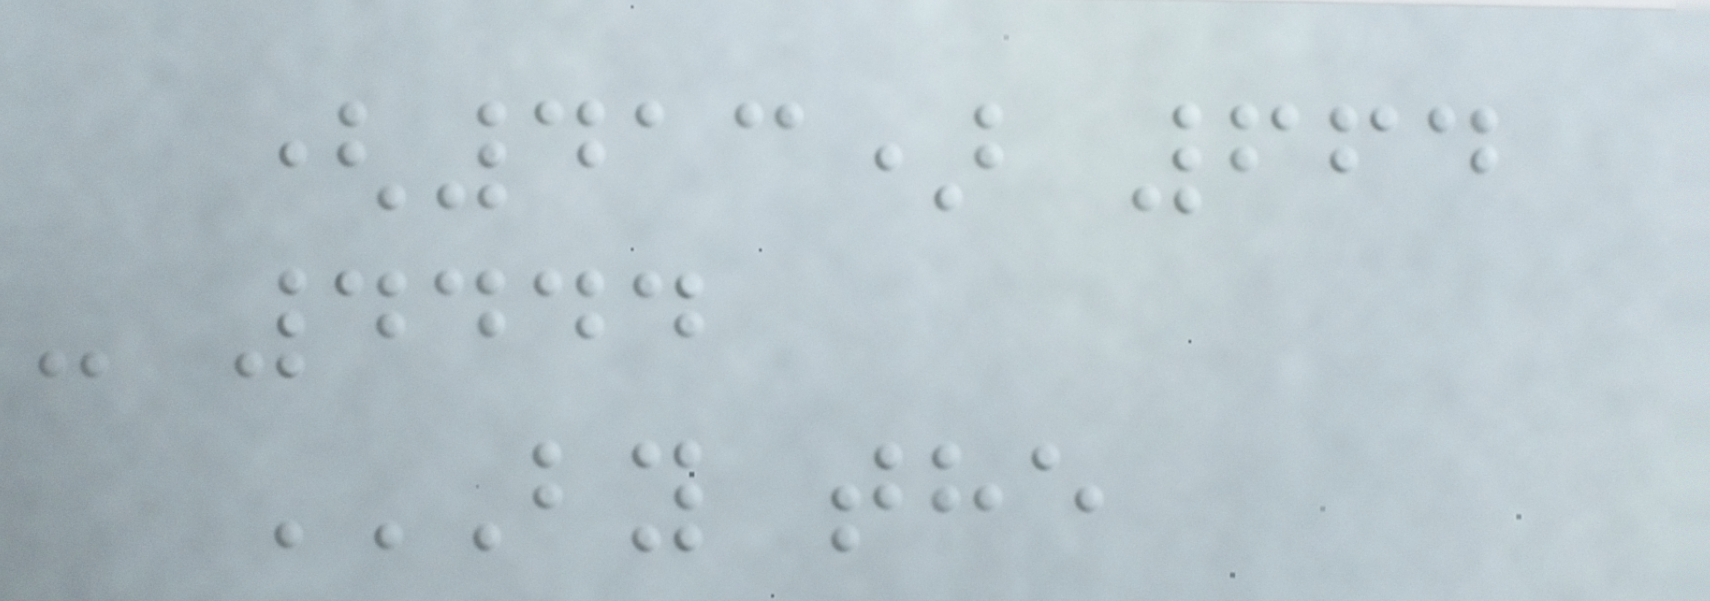(413) 664
- 4444
BY THE
